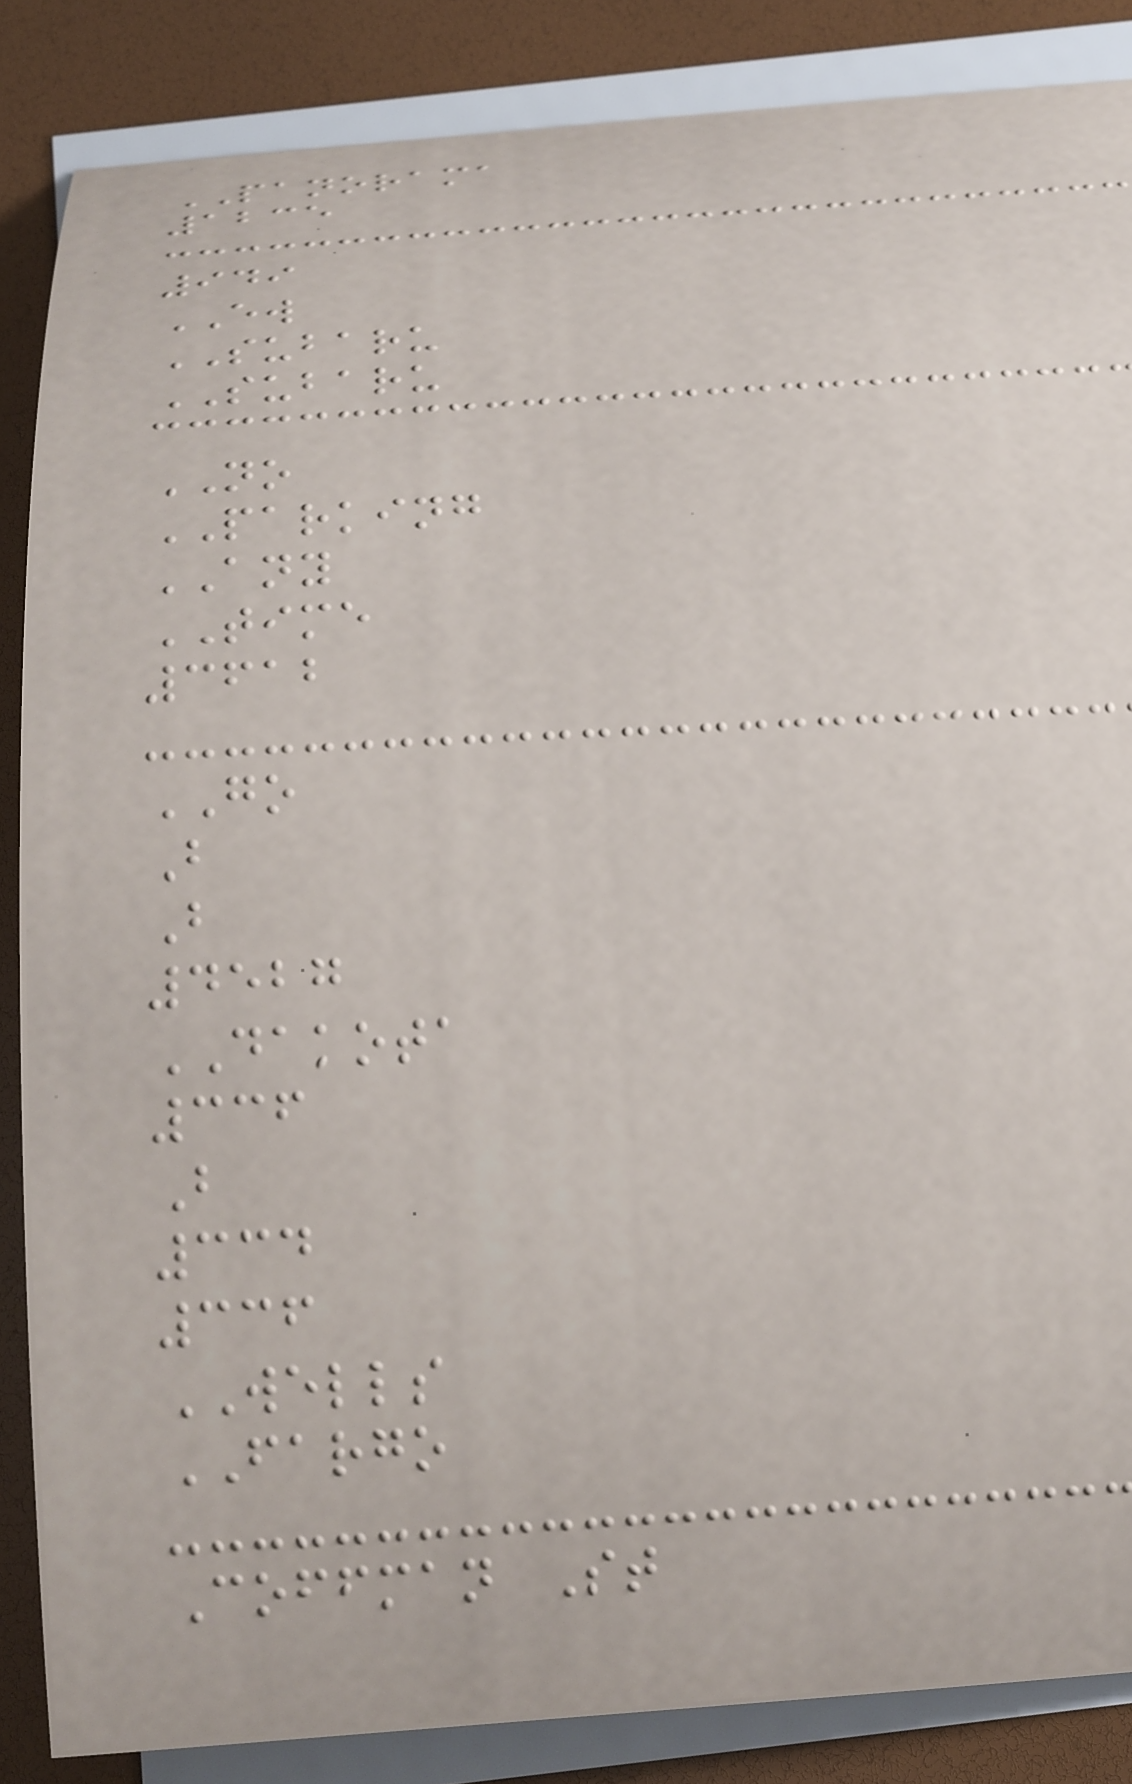PANORAMA
1235
949
EW
SUBARU
SUBARU
NO
PARKING
ANY
TIME
3612
GO
B
B
4527
DAKOTA
336
B
334
336
WELLS
FARGO
Coffman St
